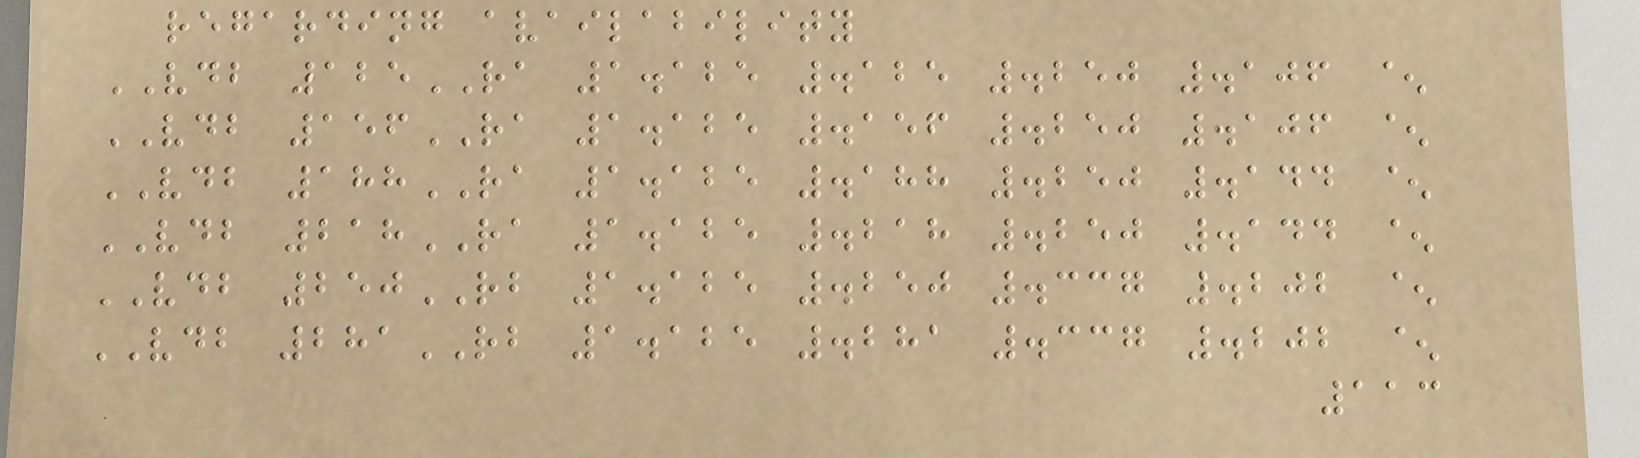regarding availability
VDB 125RA 1.125 .125 .250 .106 ^
VDB 156RA 1.125 .156 .250 .106 ^
VDB 188RA 1.125 .188 .250 .144 ^
VDB 218RA 1.125 .218 .250 .144 ^
VDB 250RB 1.125 .250 .337 .202 ^
VDB 281RB 1.125 .281 .337 .202 ^
113
